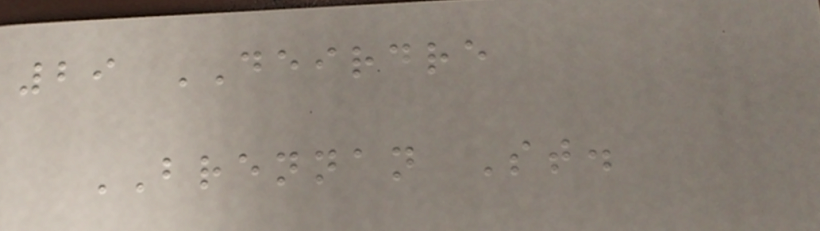29 DEIRDRE
BRENNAN St.
